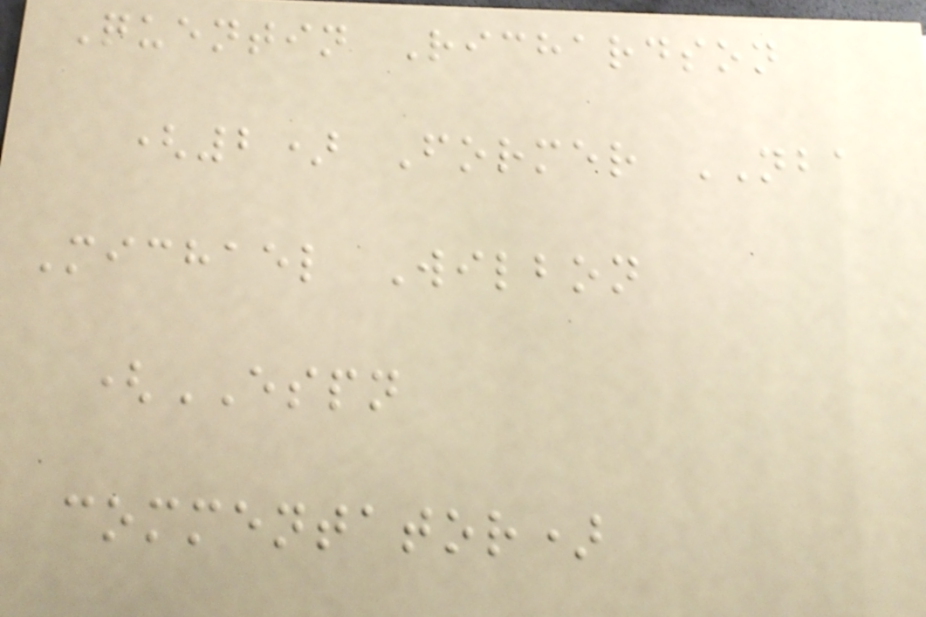Quentin Richardson
(2) Former NBA
Michael Wilbon
(ESPN
commentator)
